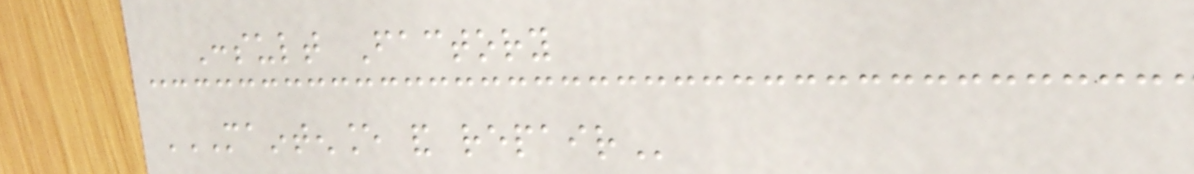Consult Factory
MAINTENANCE AND REPAIR
